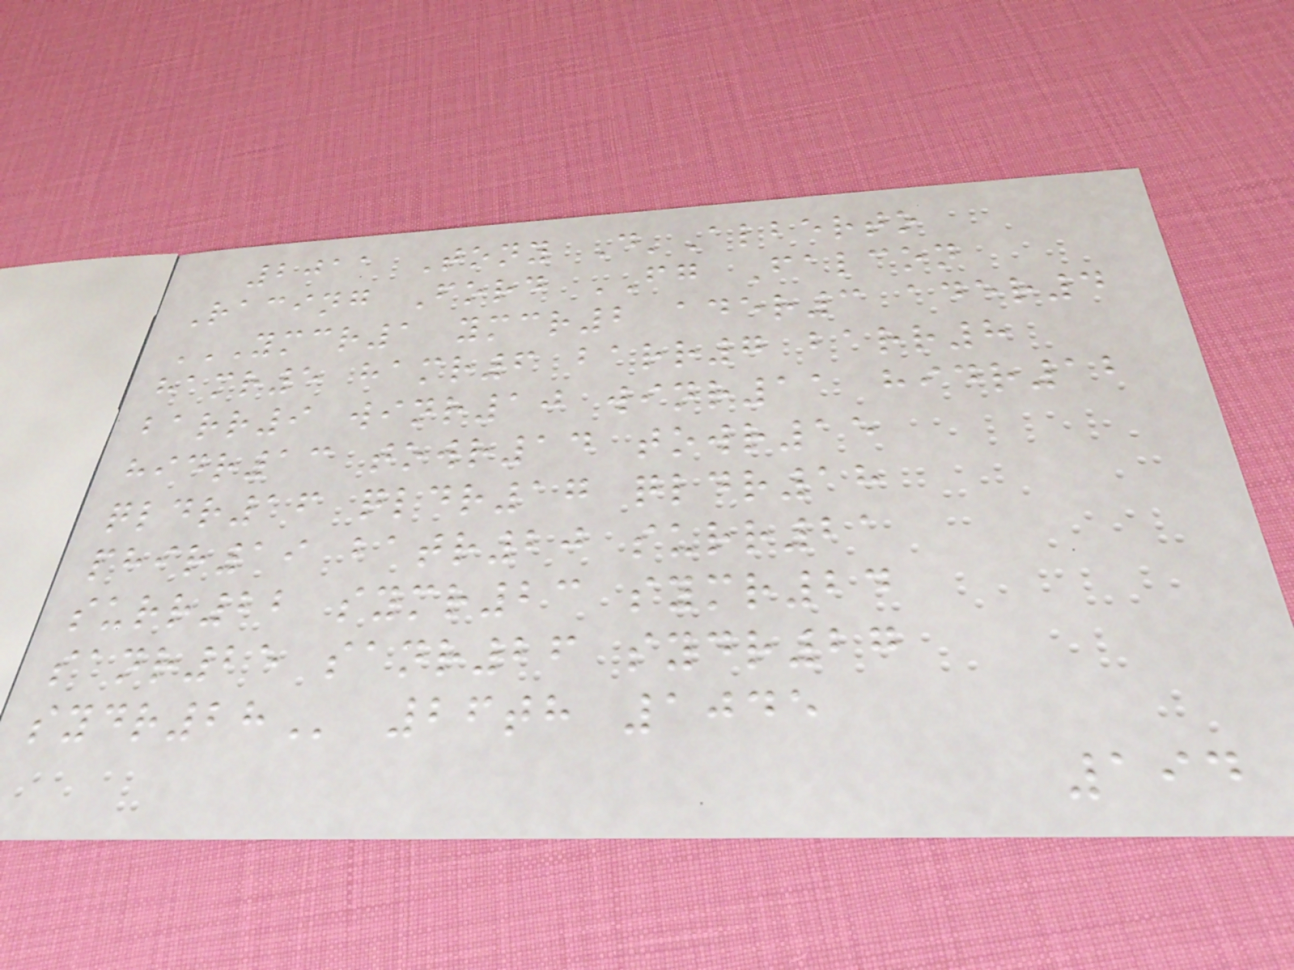2011 Tony D'Alberto
Racing Ford FG Falcon
YMCR1 YMCR2 ADER3 ADER4
HAMR5 HAMR6 BARR7 BARR8
BARR9 WINR10 WINR11 HIDR12
HIDR13 TOWR14 TOWR15
QLDR16 QLDR17 QLDR18
PHIR19 BATR20 SURR21
SURR22 SYMR23 SYMR24
SANR25 SANR26 SYDR27
SYDR28 26th 1045
194
